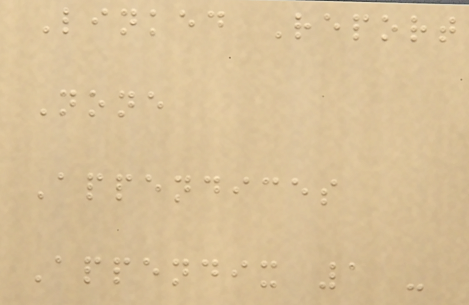Linked Report
None
Appendices
Appendix 1 -
